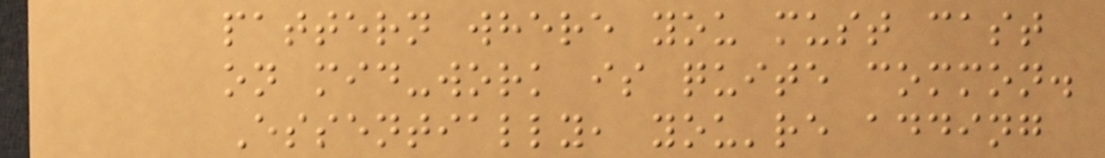pattern where you must cast
on mid-work is quite common.
Essentially, you're adding
